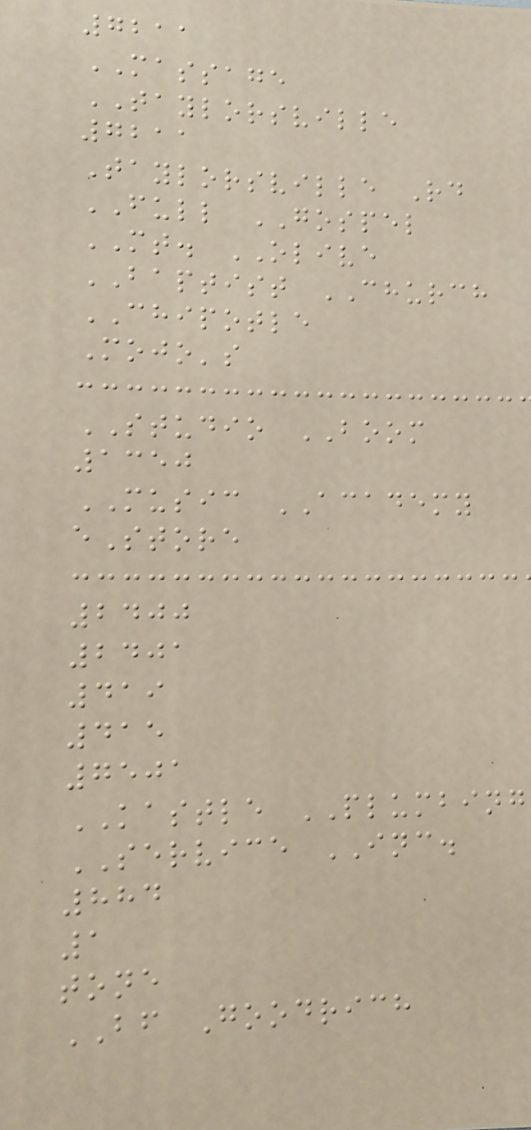7211
MASSAGE
TAYLORSVILLE
7211
Taylorsville Rd
FULL GOSPEL
MT. OLIVE
BAPTIST CHURCH
CHIPOTLE
Mojo's
STUDIO BOOM
1350
MUSIC ACADEMY
eStore
2400
2401
419
415
7501
KASTLE PLUMBING
SERVICE INC.
884
1
tone
BF Goodrich
